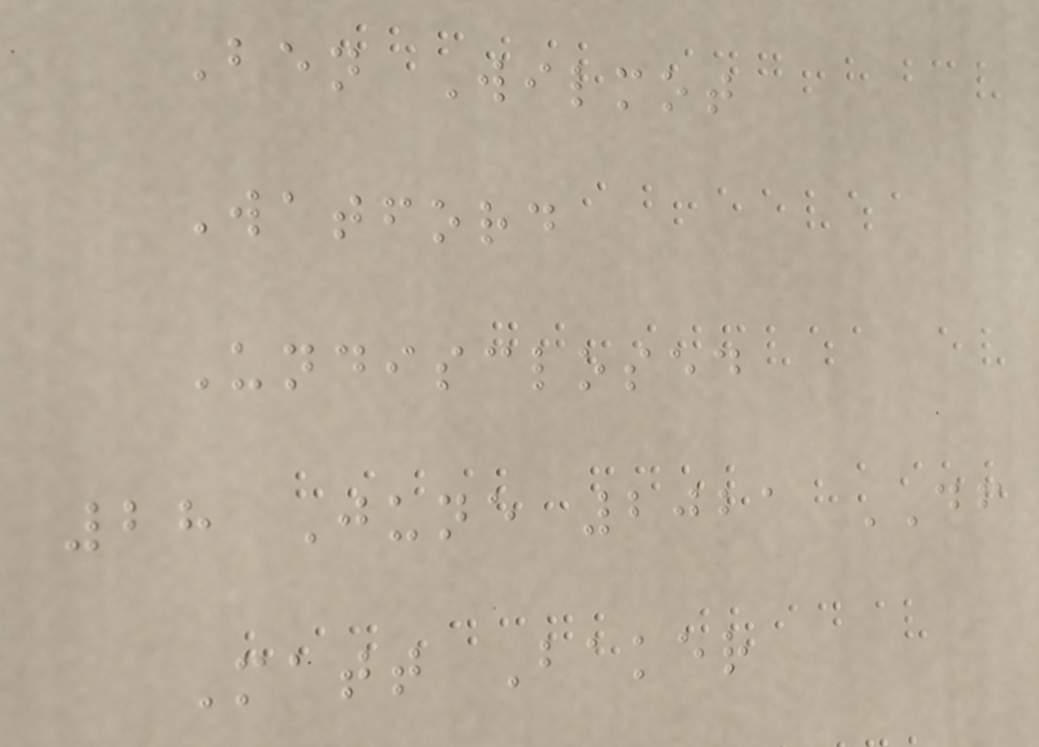Ben Wilmot
Watford
Undisclosed
28 June 2021 DF
Matt Baker
